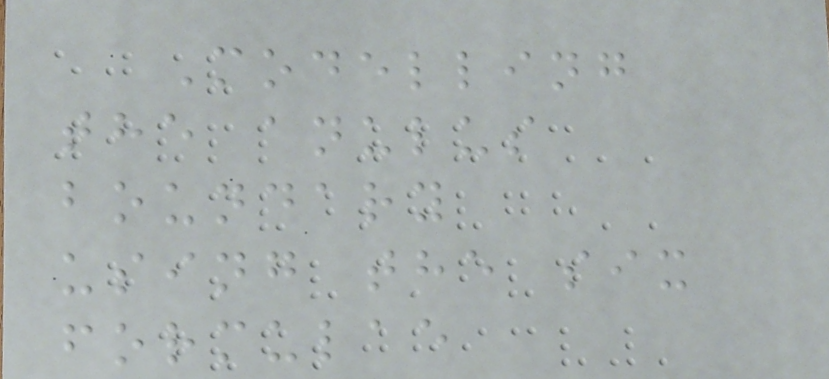Modelling
the anulus
boundary
using the six
formulae
